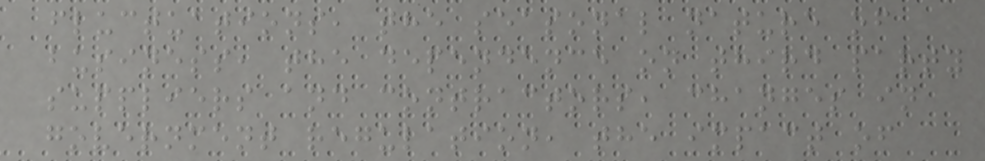fluctuations, the seasonal nature of
business, the dependence on third party
suppliers and contractors, changes in
government regulation, the impact of
